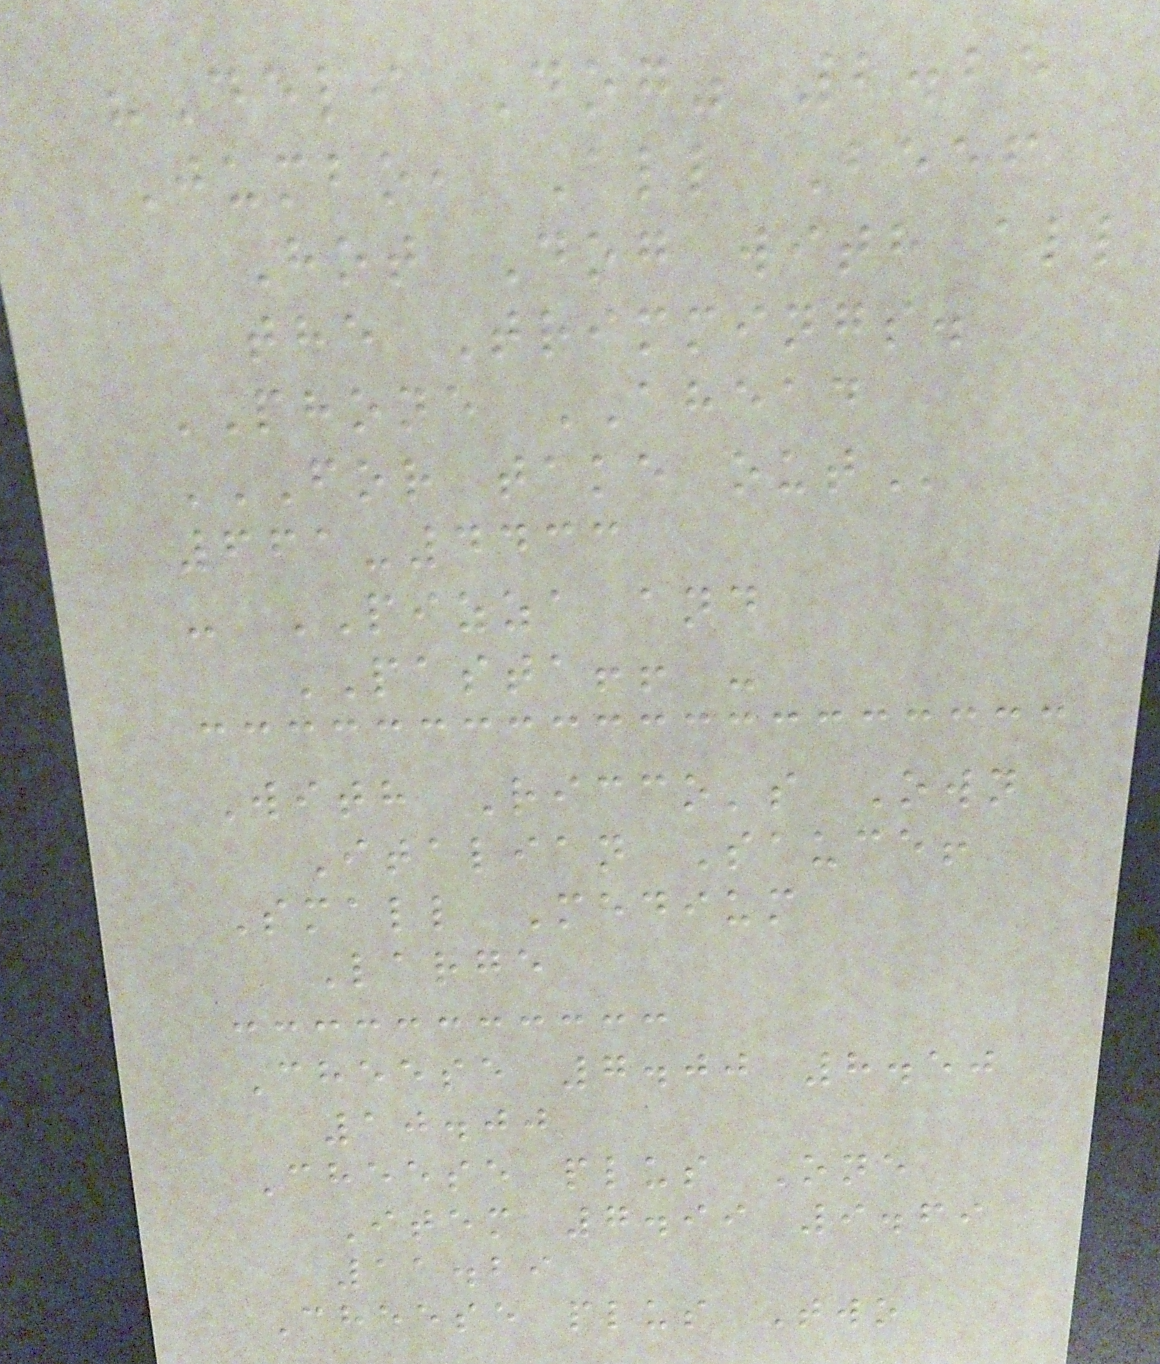"Deli Dog" 2.25
Jumbo, All Beef
Hot Dog with all
the Trimmings.
PHONE AHEAD
FOR TAKE OUT
661-4433
- PIZZA and
PASTA!! -
With Ricco's Own
Italian Sauce!
Small Medium
Large
Cheese 7.00 8.50
10.00
Cheese plus One
Item 7.99 9.69
11.29
Cheese plus Two
